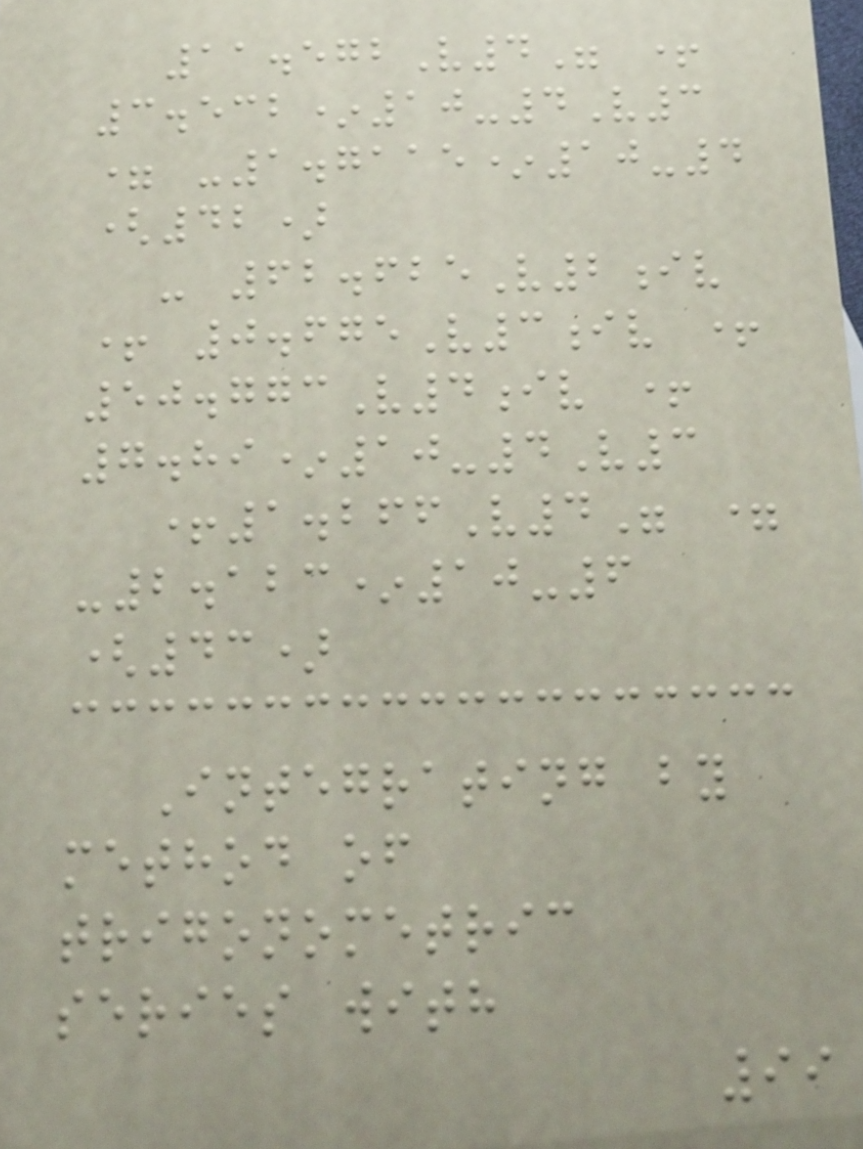11.572V4" +
3.532*10-4V3
= -1.7115*10-4
(42)
- 62.625V2iv
+ 0.675V3iv +
50.773V4iv +
7.89*10-4V3
+1.266V4" =
-2.123*10-6
(43)
Integrating by
method of
trigonometric
series with
99
